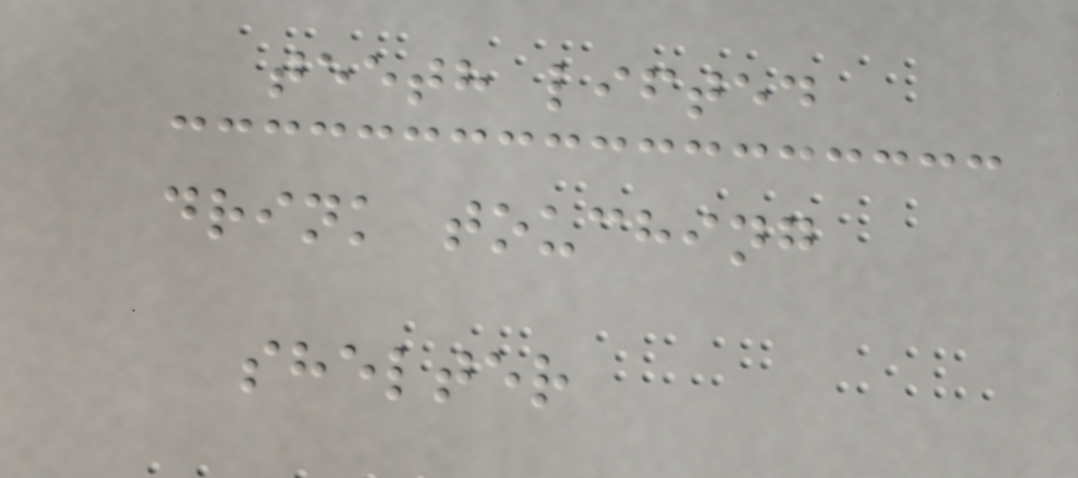teeth lifted
drink touching
shelter
